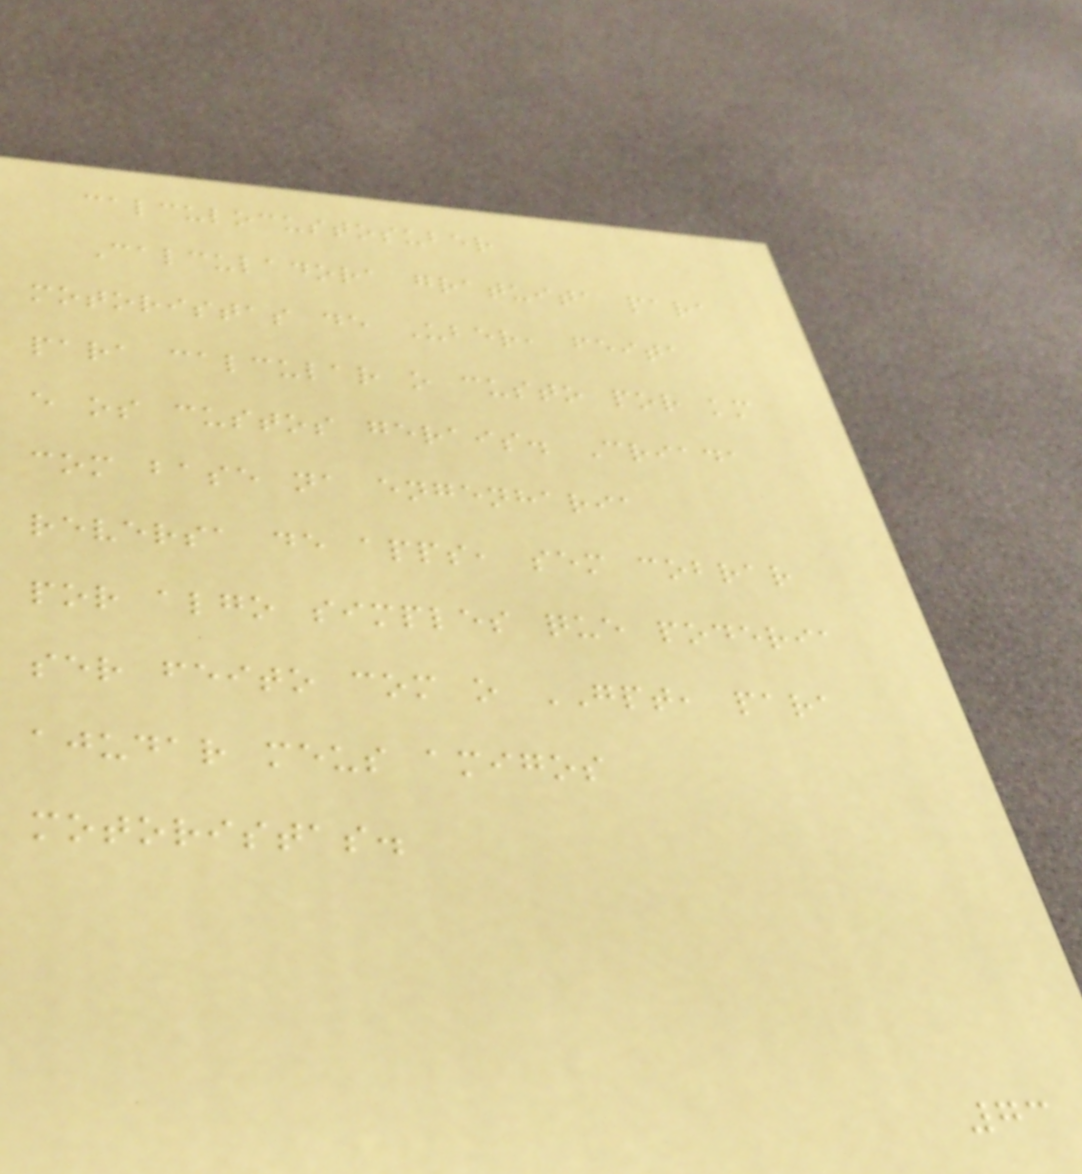calculocustosuber
Calculadora gratuita para
motoristas de Uber, feita
para calcular o custo por km
e os custos gerais. Criada
com base na engenharia
reversa de apps, sem cobrar
por algo simples que poderia
ser feito com o GPT, para
ajudar meus amigos
motoristas.
73
